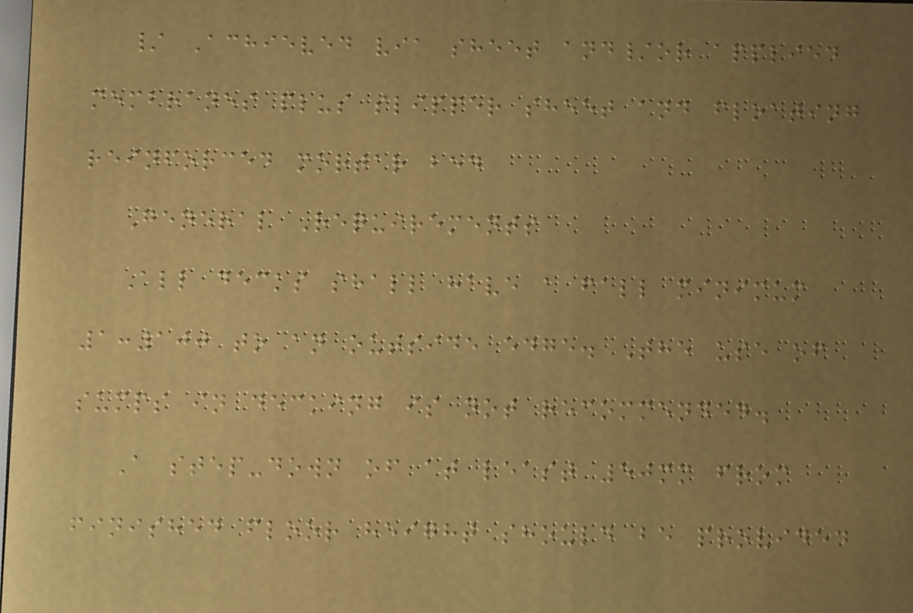/ Achieved via sheet and/or applied
membranes plus slipper sheet and floating
reinforced mortar bed
General Requirements
All decks shall have a fall minimum
1:100 to an outside edge. The use of
sumps in decking is not recommended.
A step-down of at least 50mm from
finished floor height should be provided
